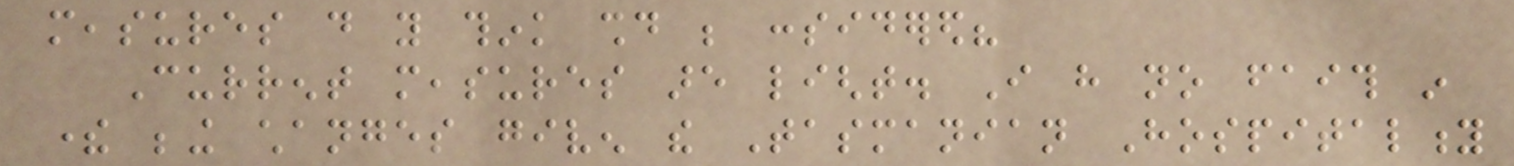measures do you think should be considered?
Current measures are light. I have no faith in
there being changes given the Tasmanian Hospitality
